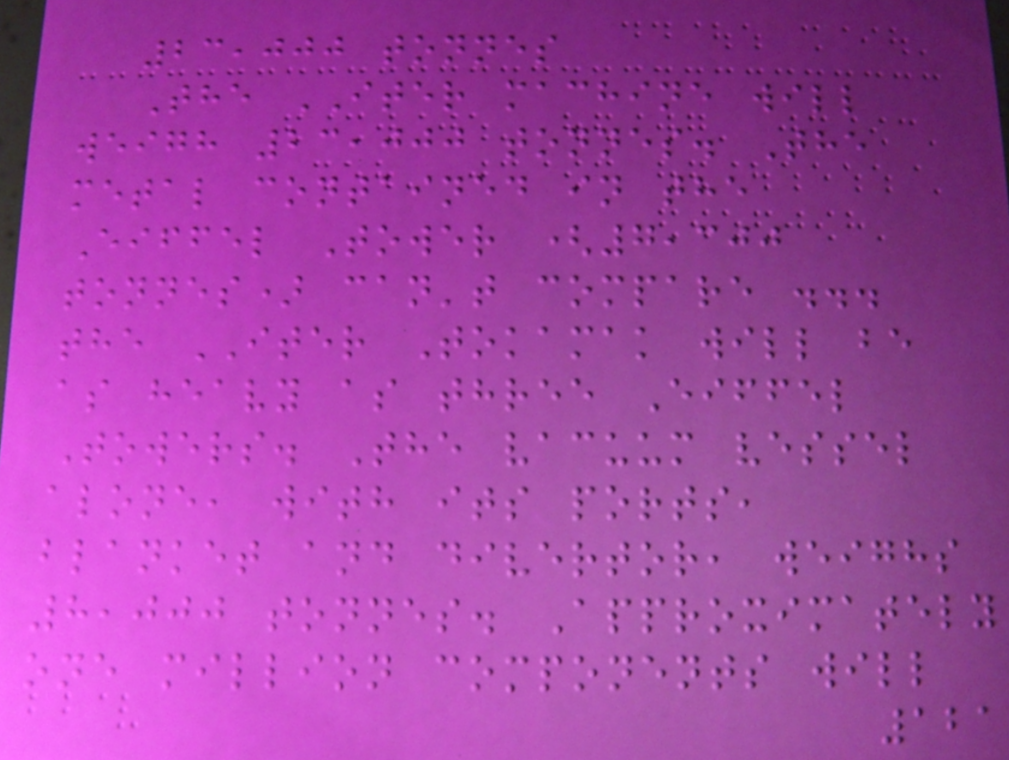23,000 tonnes
The ITER machine will
weigh 23,000 tonnes. The
metal contained in the
Eiffel Tower (7,300
tonnes) can't compare ...
the ITER Tokamak will be
as heavy as three Eiffel
Towers. The vacuum vessel
alone, with its ports,
blanket and divertor, weighs
8,000 tonnes. Approximately
one million components will
121
